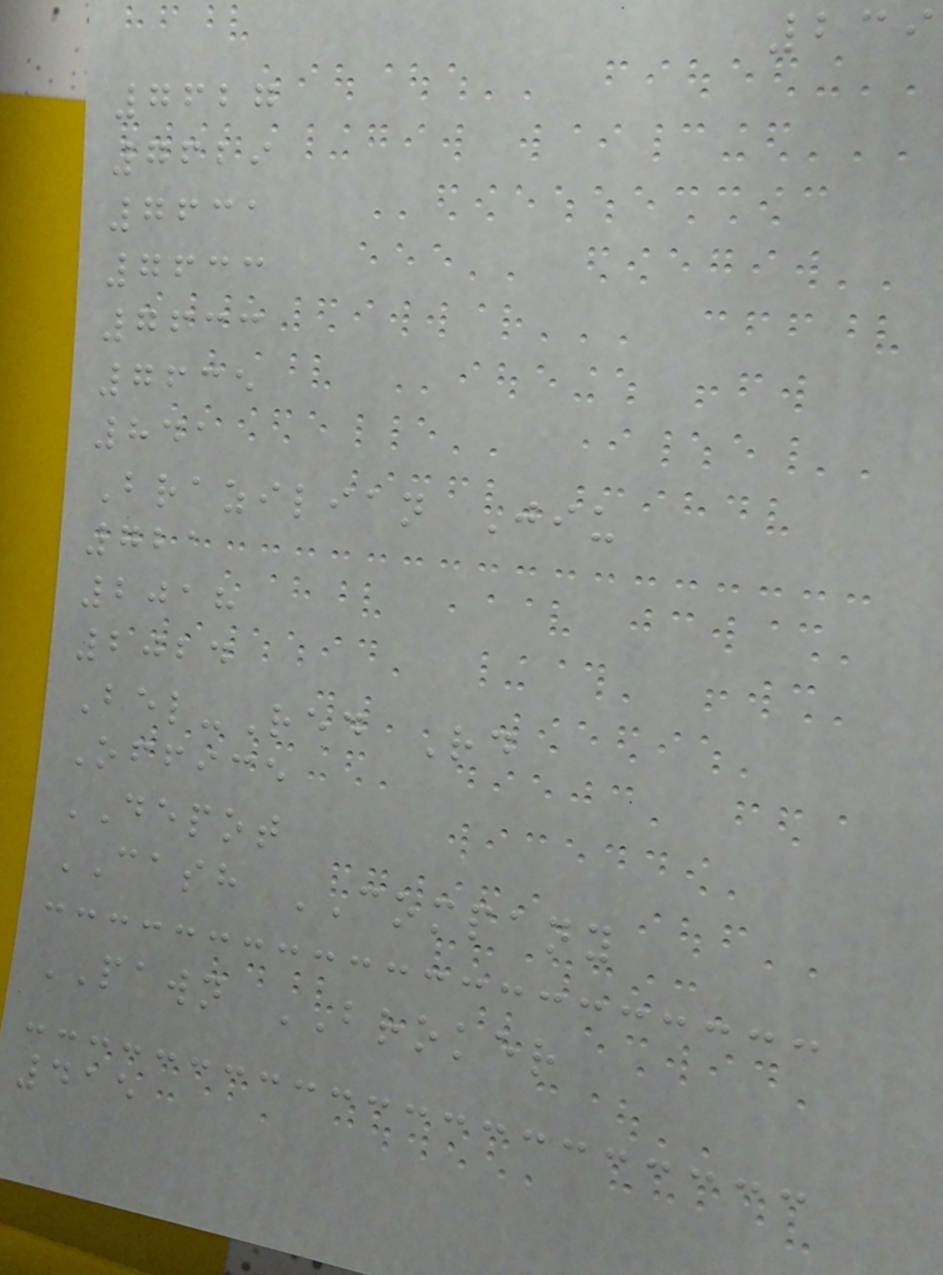239
7627
7629
7631
7633
7633
7635
841
Brazilian Jiu
721
2018
2024
Bel-Red Rd
Office
DEPOT
CASH COMPANY
PAWN BROKER
415
